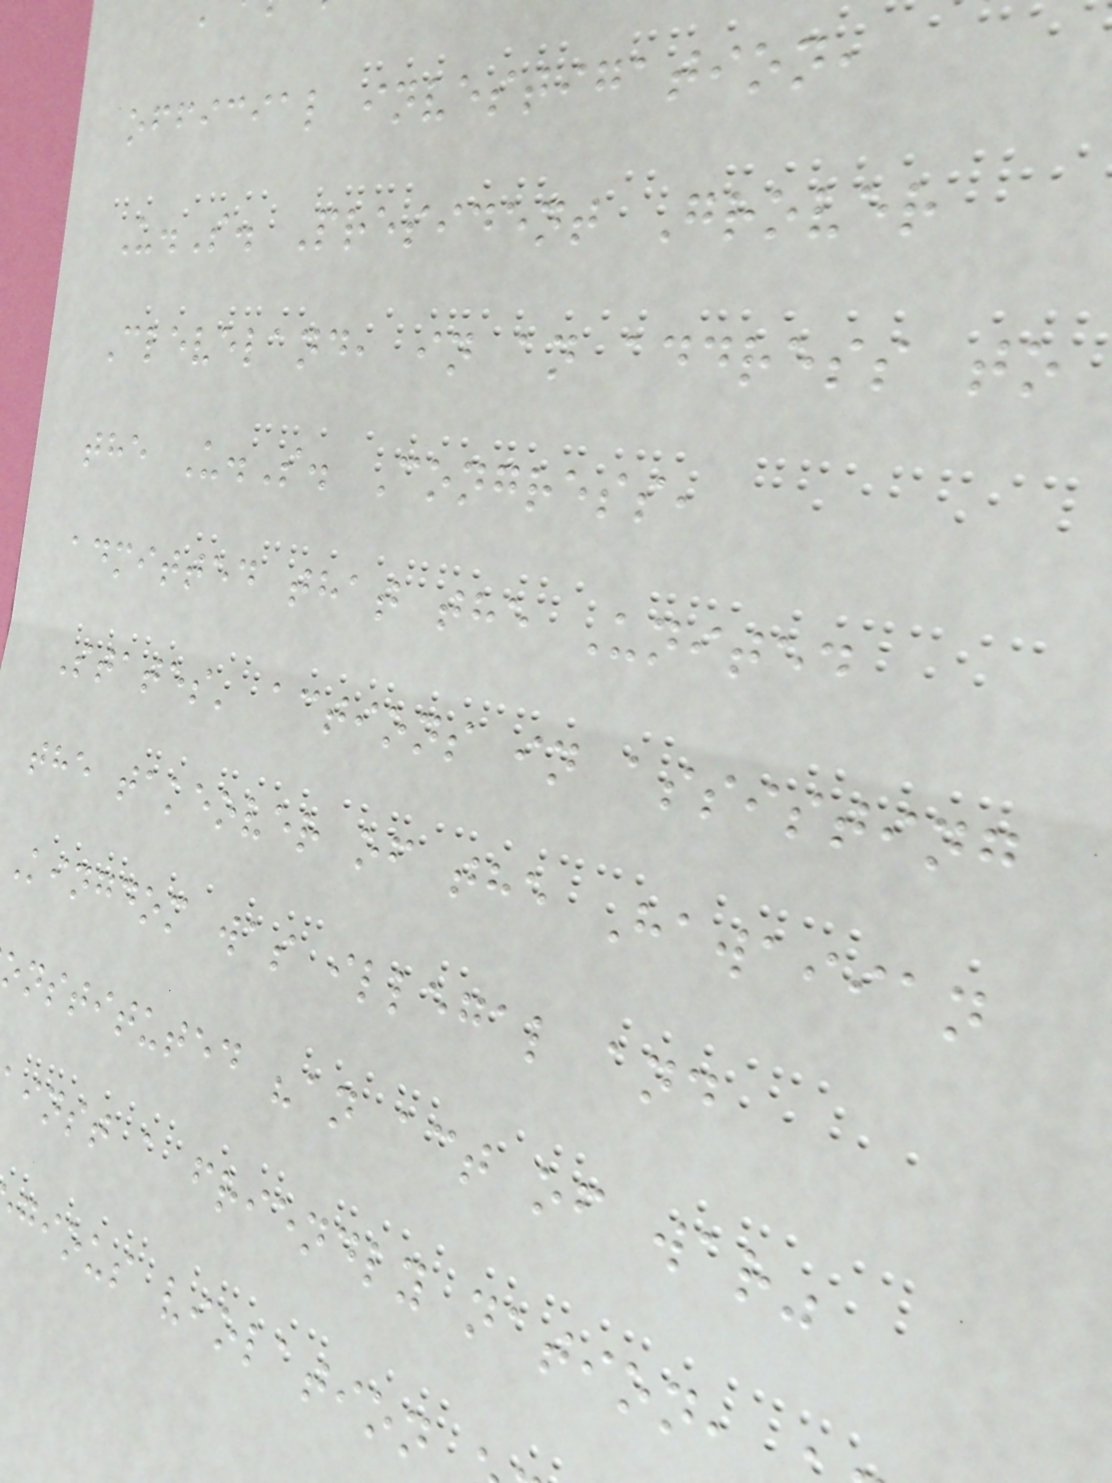official investigation,
U.S. President Grover
Cleveland, in an address to
the U.S. Congress,
admitted that the United
States' actions in assisting
the takeover of the Hawaiian
Kingdom was illegal and
onstituted "an act of war"
inst a friendly nation,
gious violation
